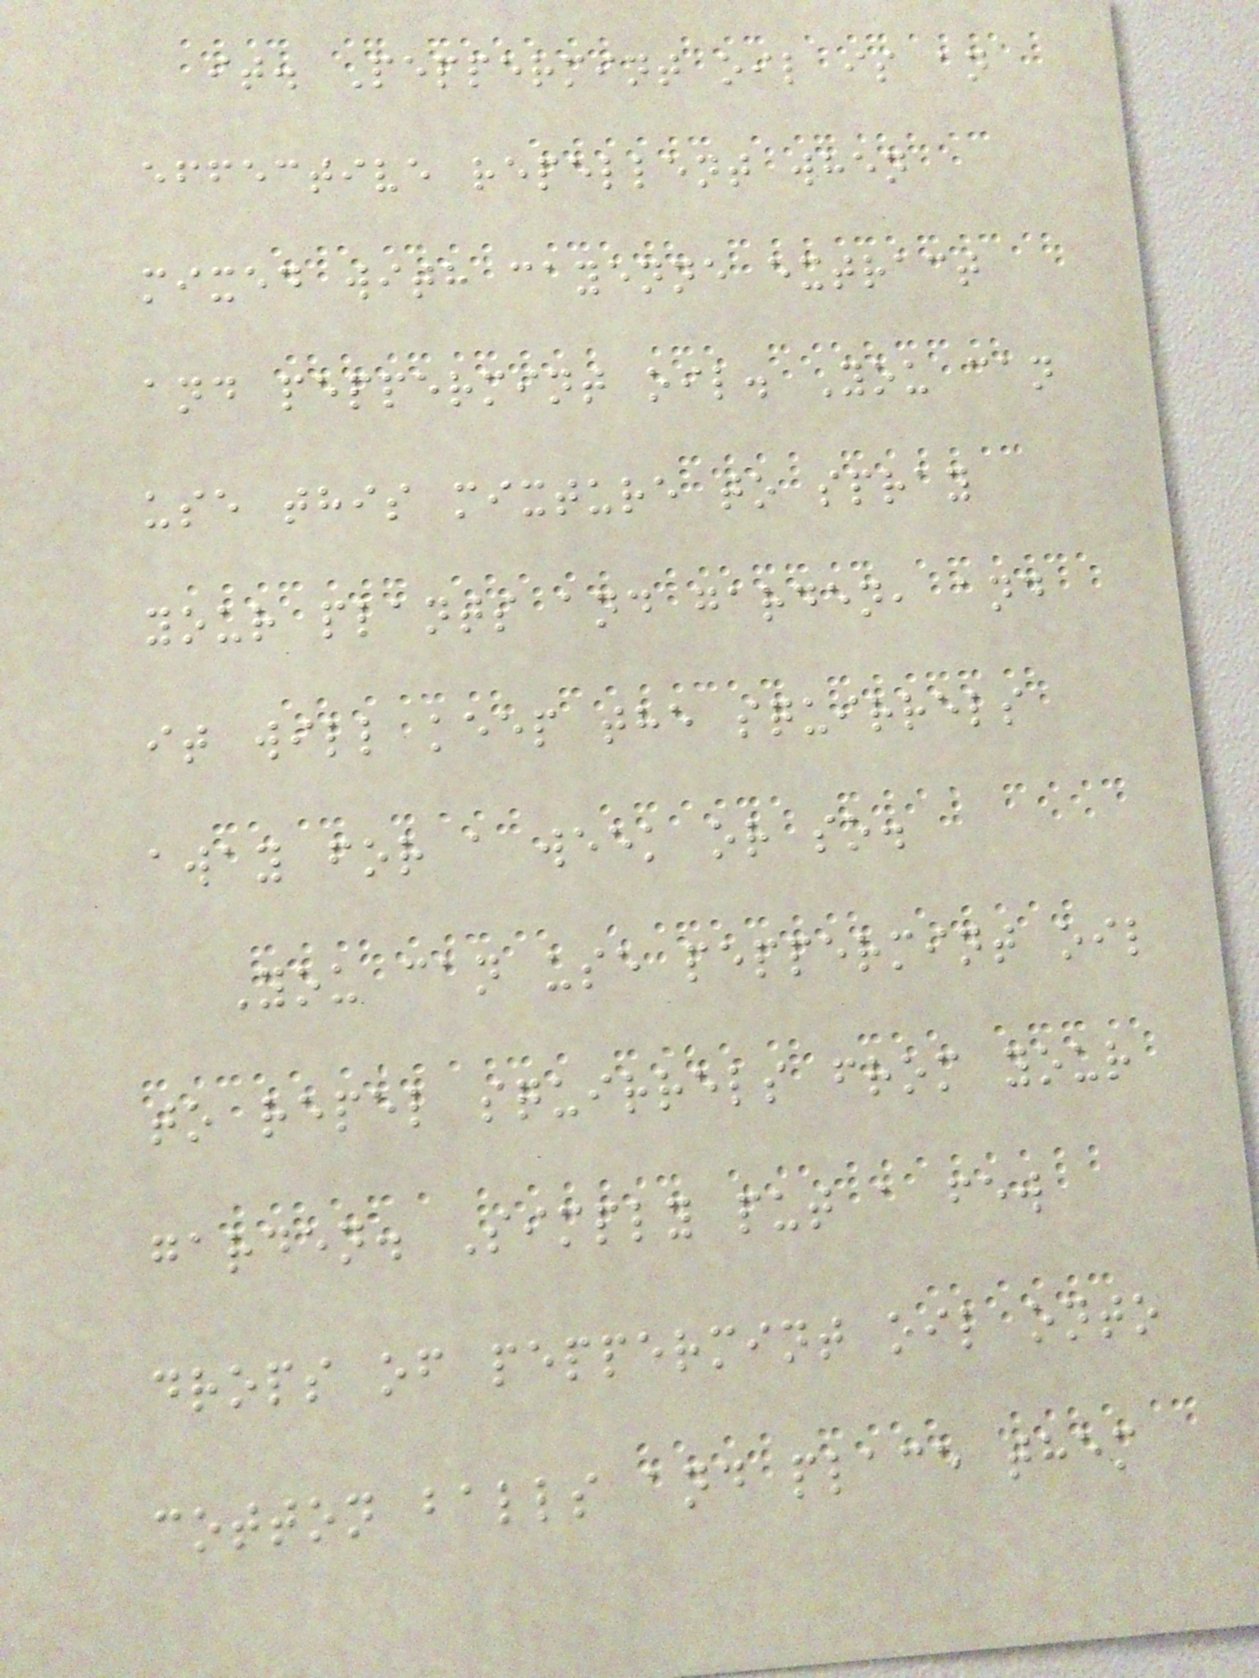it. Peppermint oil is an
effective repellent when
mixed with cayenne extract
and peppermint oil. You can
use this mixture to spray
your plants and garden, and
it will keep the squirrels
away for a week or so.
You can use peppermint oil
to repel squirrels from your
garden. Simply put a few
drops of peppermint oil onto
cotton balls and place them
